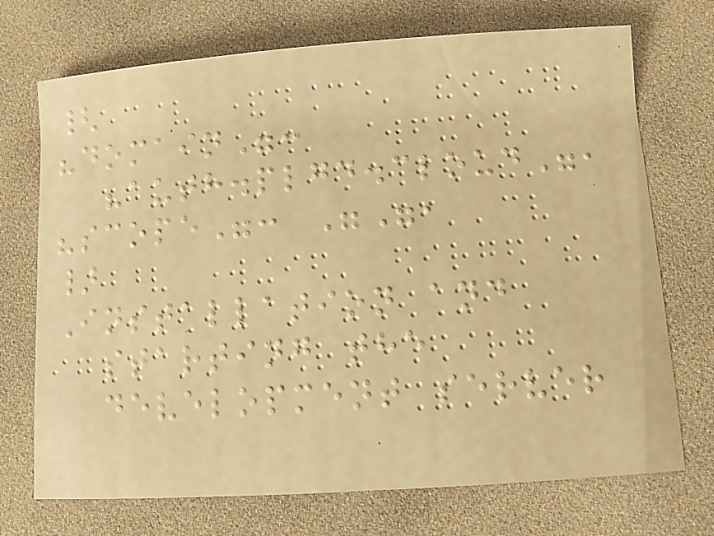{
"domain":
"auth.plgd.cloud",
"scope": "",
}
Installation and
starting the
development server
